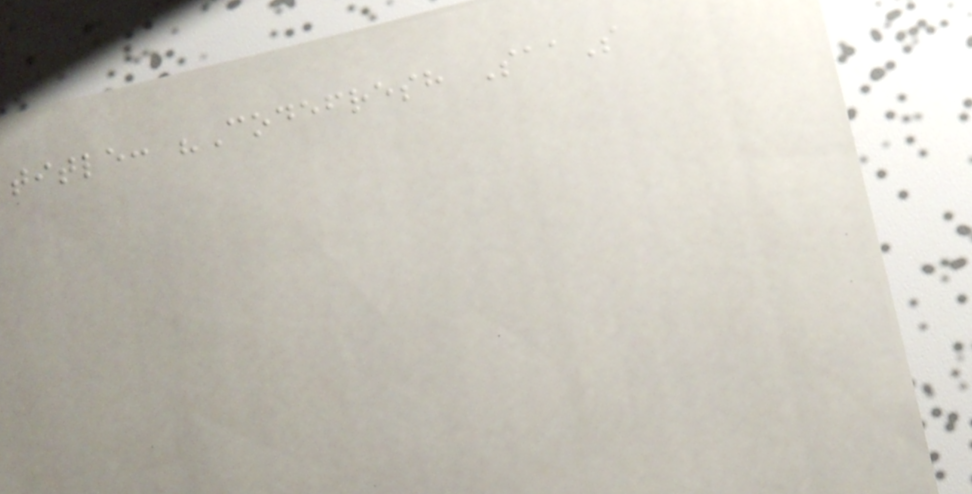title: "Codefresh SaaS
